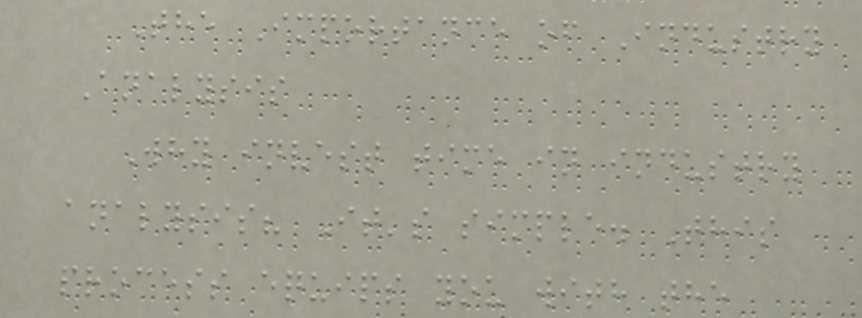The Importance of Industry
Analysis
Why invest time in industry
analysis? It's simple. This
process equips you with the
